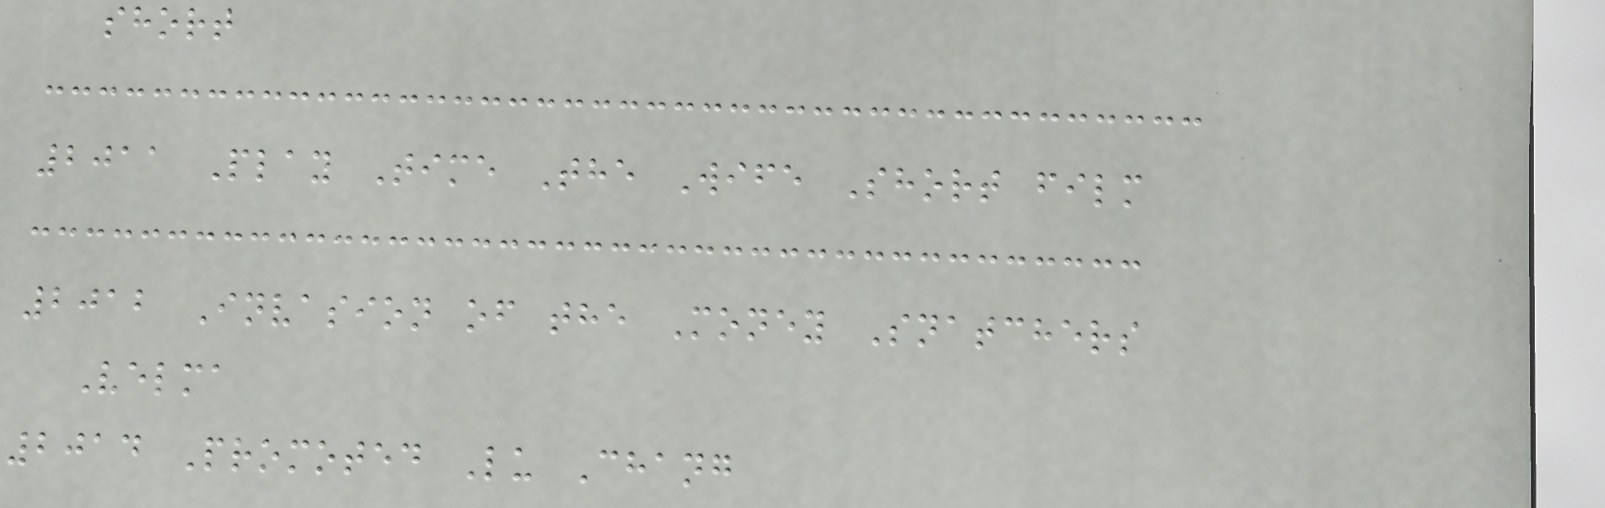short
2011 Play Time The Wife Short film
2012 Invasion of the Money Snatchers
Velma
2014 Promoted Lu Chang
